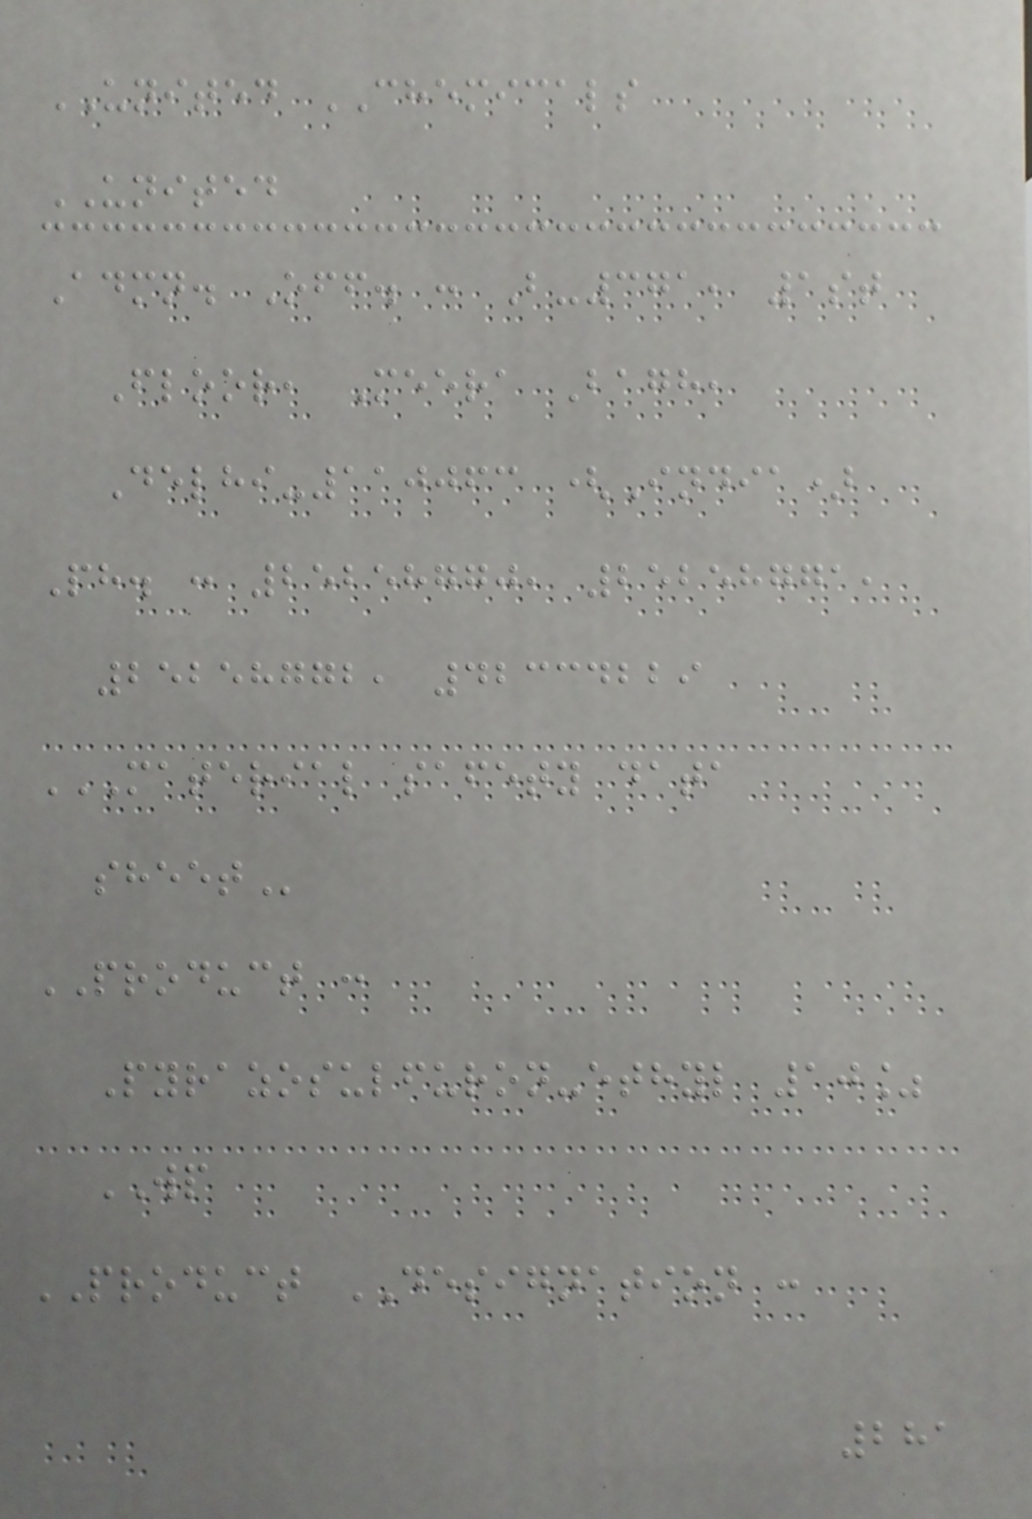UNITED CHEMICALS
UNITED
Admn. Off. : B-371, 1st
Floor, Meera Bagh,
Delhi-110063 (India)
Ph. : 25258770, 25258771,
25258772, 42334229
MATERIAL SAFETY DATA
SHEET
PRODUCT :
Pyrazosulfuron-ethyl 10%
WP
PRODUCT DESIGNATION :
281
